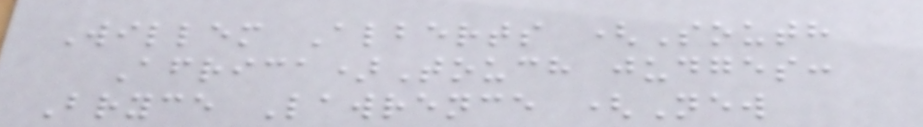Willem Alberts (South
Africa)Touch judges:
Bryce Lawrence (New
